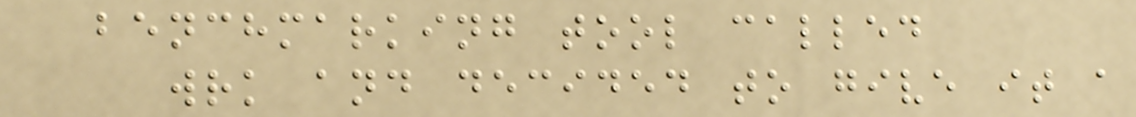benchmarking tool called
wrk and decided to give it a
